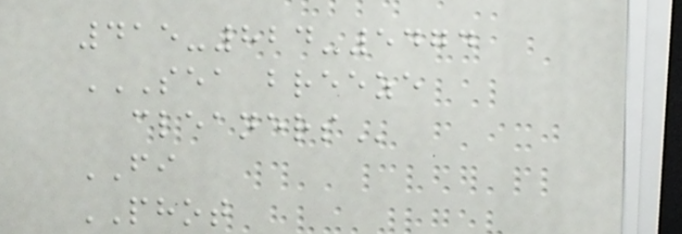415-824-5474
SEA BREEZE
CLEANERS
FI
PHOT
